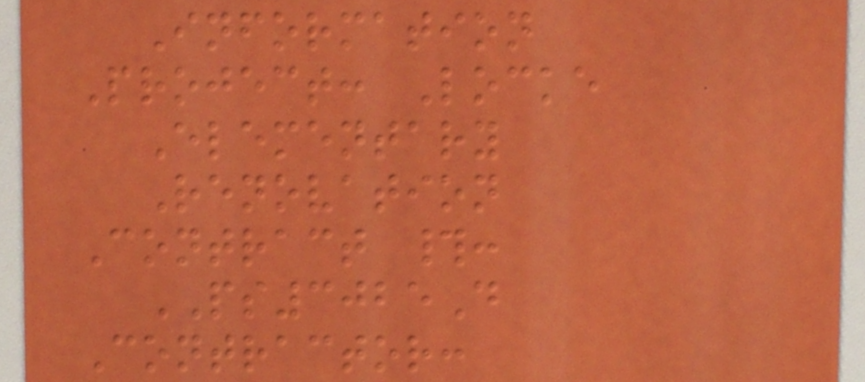Information
Project: Locke
Elementary
Renovation
Contract #:
PS3025D
Contractor:
